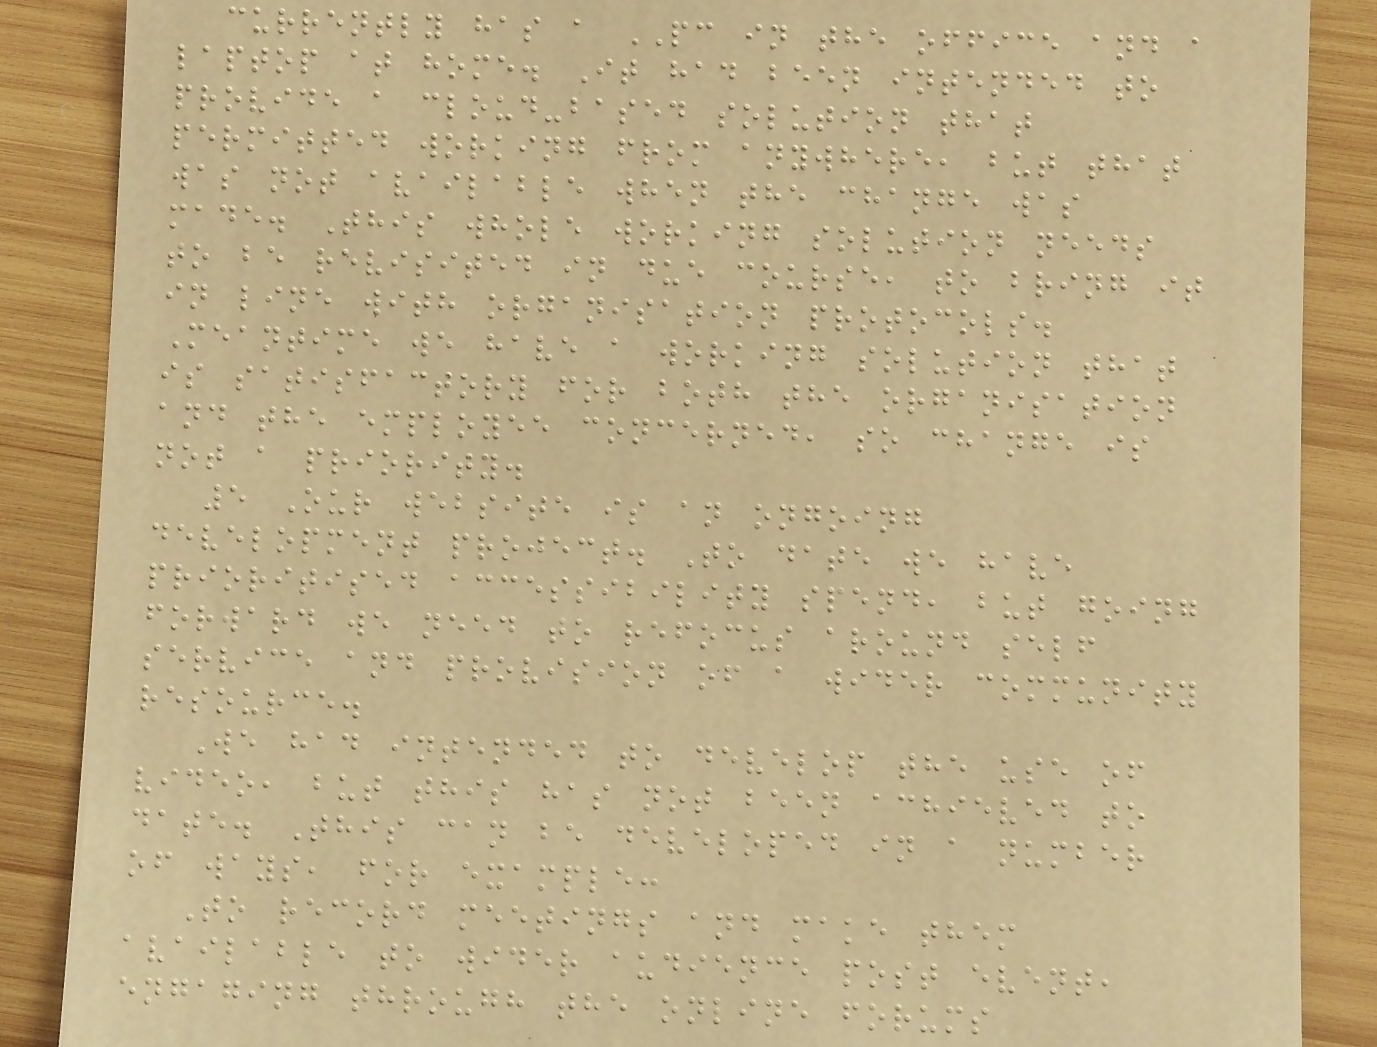currently has a PC in the office and a
laptop at home. It had been intended to
provide a cloud-based solution that
permitted working from anywhere, but that
was not available when the change was
made. This whole working solution needs
to be revisited in due course, to bring it
in line with organisation protocols.
Meantime we have a working solution that
is satisfactory for both the organisation
and the employee concerned, so change is
not a priority.
5 Our website is an ongoing
development project. To date we have
prioritised accessibility spend, but going
forward we need to refocus around self
service and provision of a wider community
resource.
We had intended to develop the use of
video, but this has not been achieved to
date. This can be developed in a number
of ways, for example:
To record meetings and make them
available to wider audience post event,
engaging through the online forums
